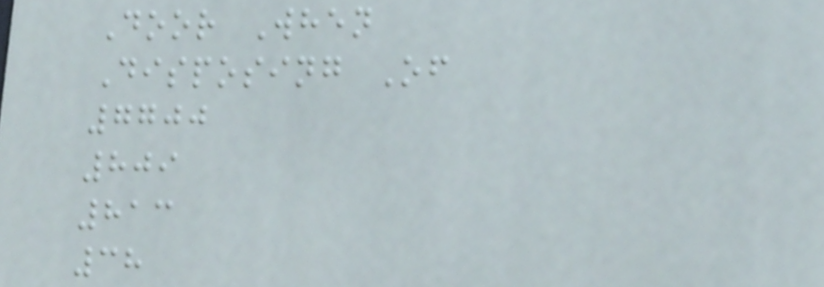Door When
Disposing Of
7700
809
813
38
